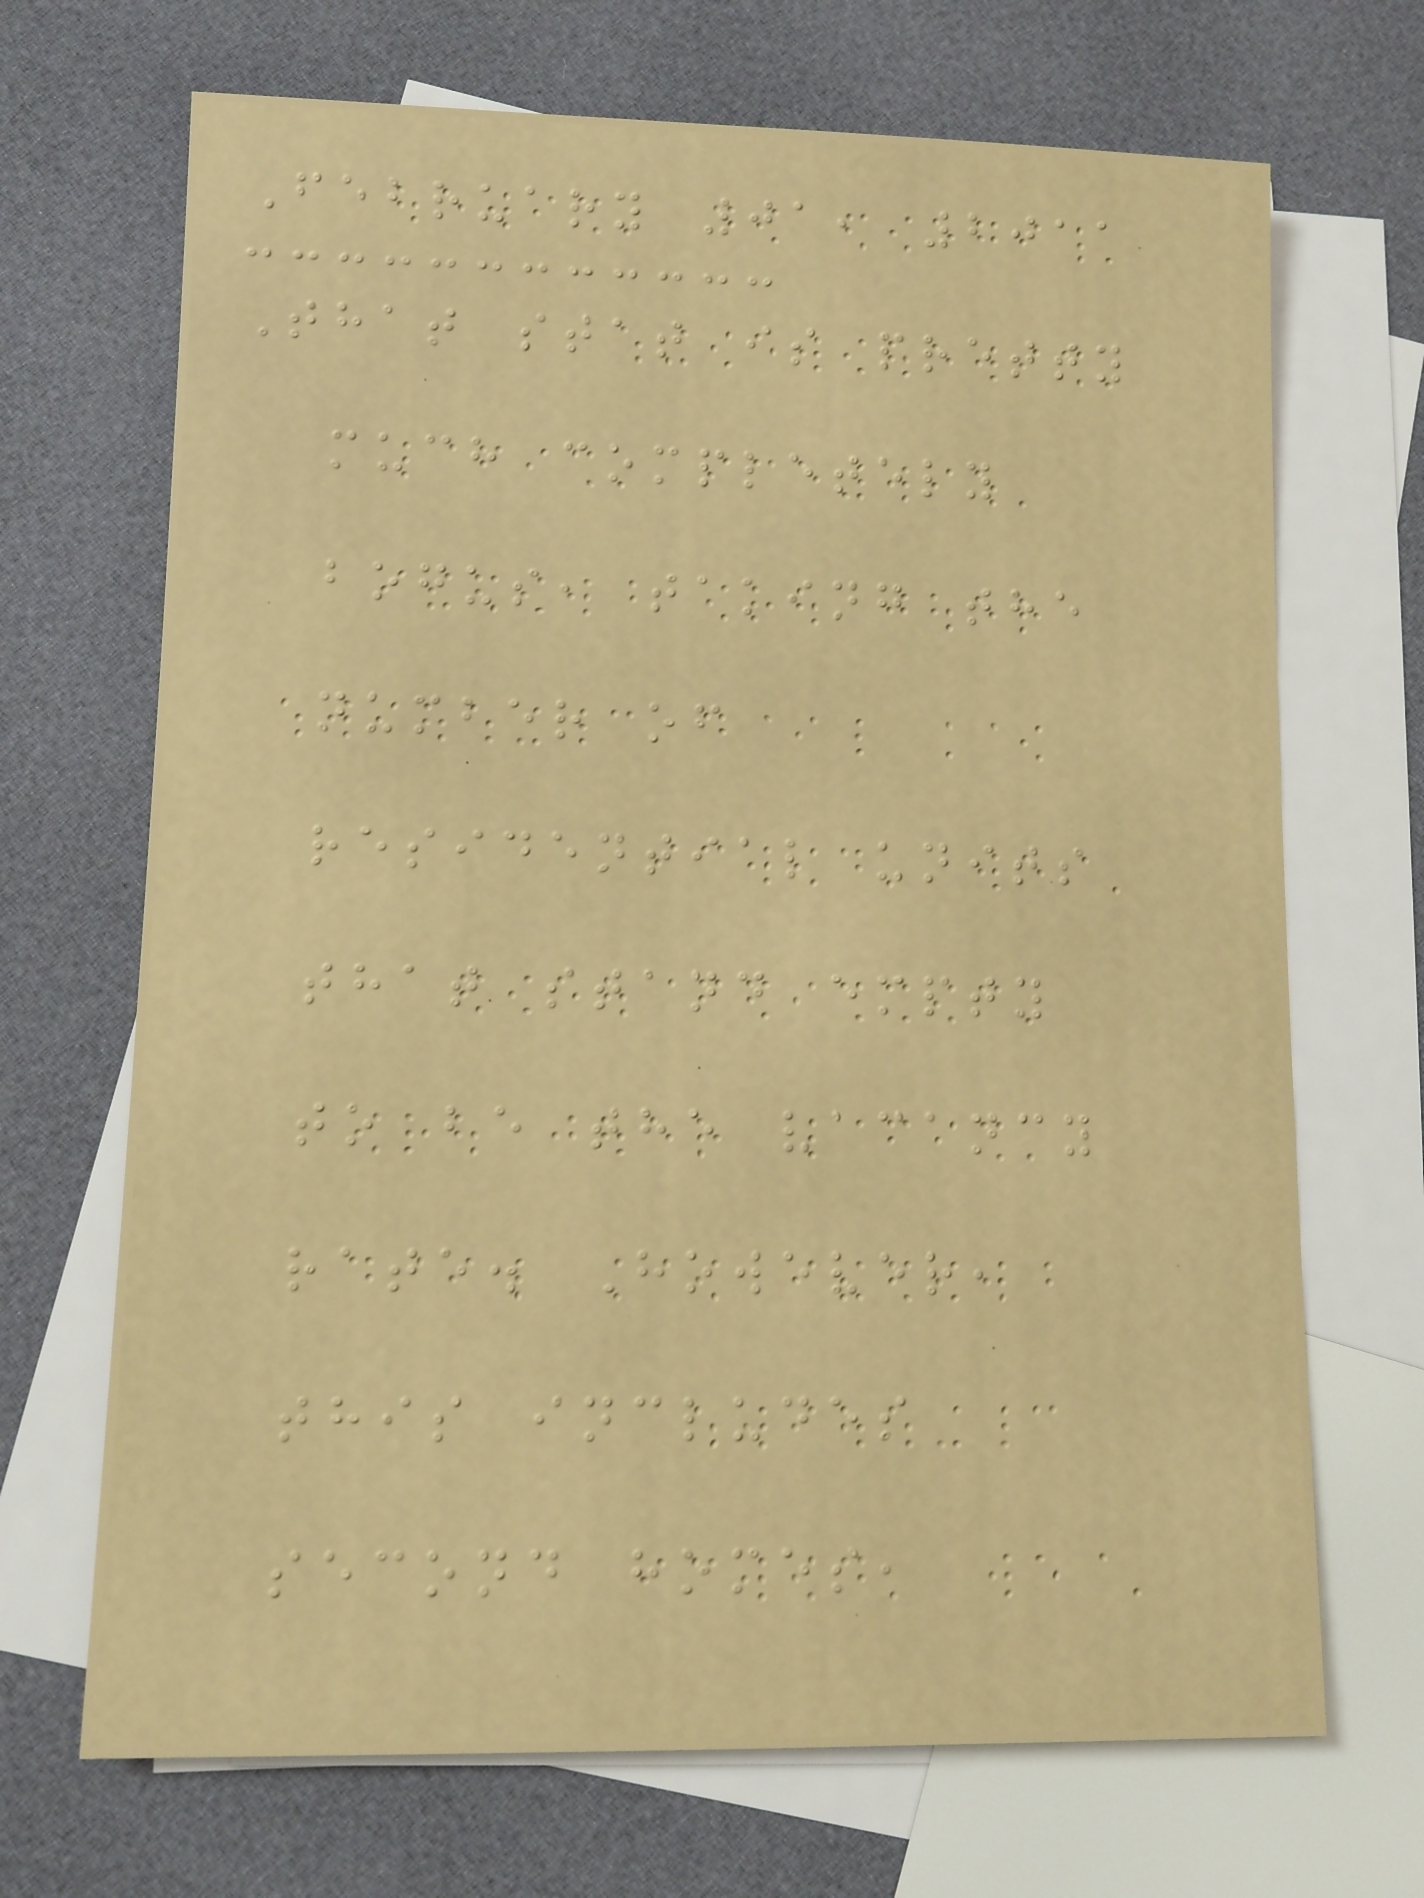February 01, 2011
That stat is pretty
much completely
bogus, taking the
number of
residential units
that stand empty
to be the vacancy
rate. However,
this includes
second homes,
